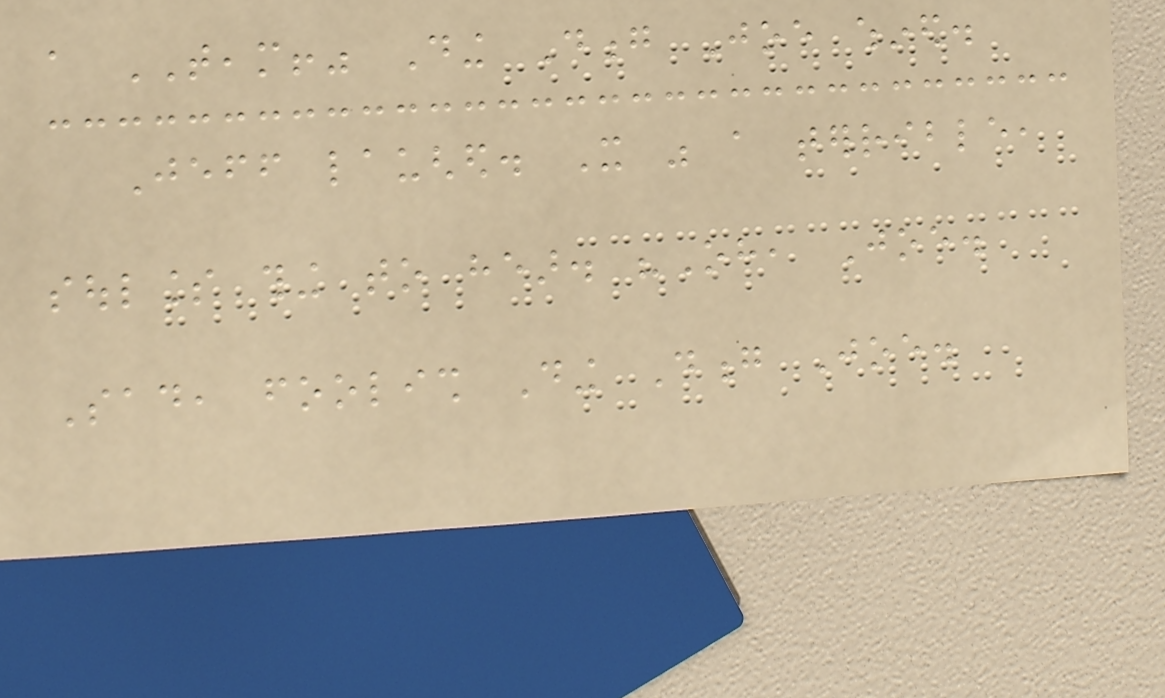a TEAM!" Ding Dong Joe whined.
Jeff laughed. It was a terrible,
soulless thing to hear. "Oh, Joe.
Sad, foolish Ding Dong Joe.
